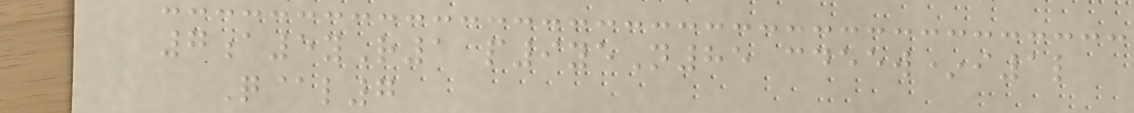7a5yR1 p9yeN85 cdeew*i1l
Q@l7
